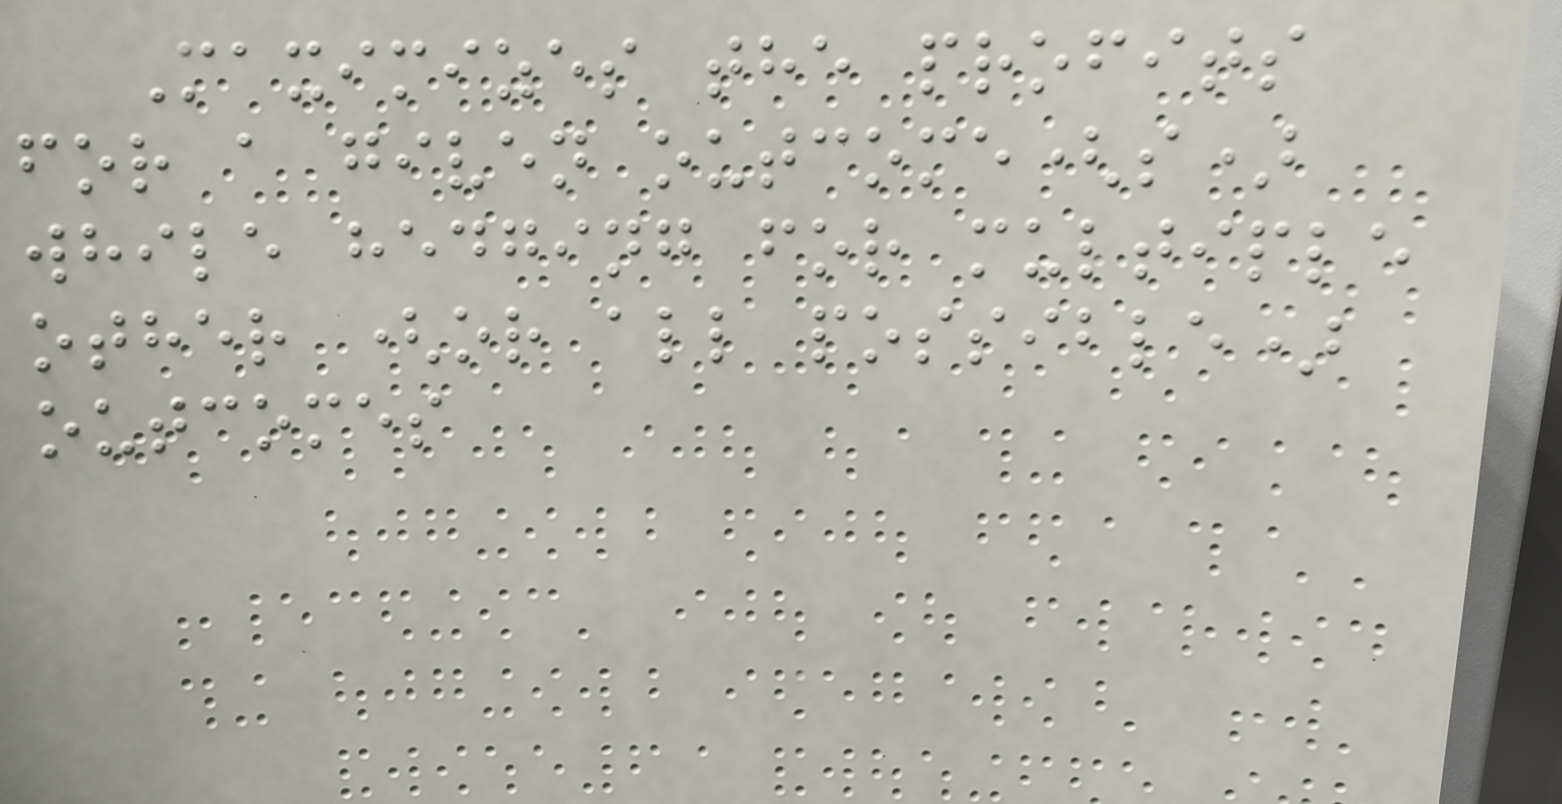Maximizes the profits
for a given outcome(s)
while hedging for multiple
other (or all possible)
outcomes
